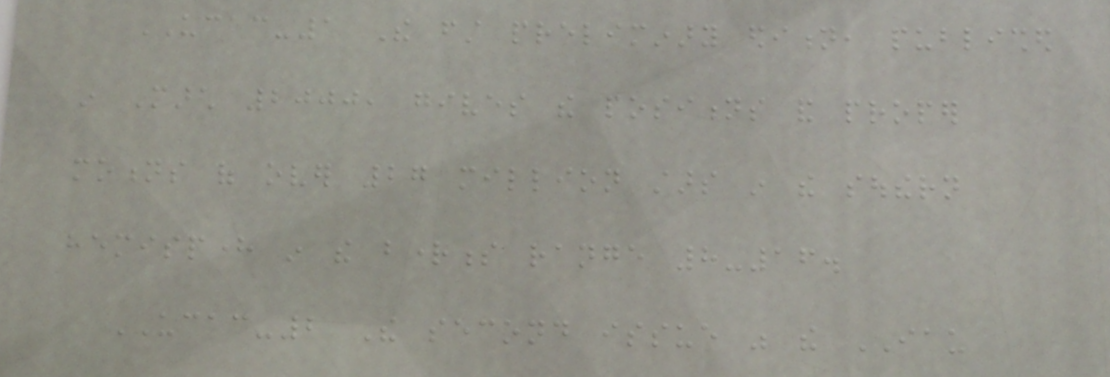UCAC-1 The first preliminary edition, published
in March 2000, gives the positions and proper
motions of over 27 million stars in the southern
hemisphere in the brightness range 8-16.
UCAC-2 The second issue was the IAU
